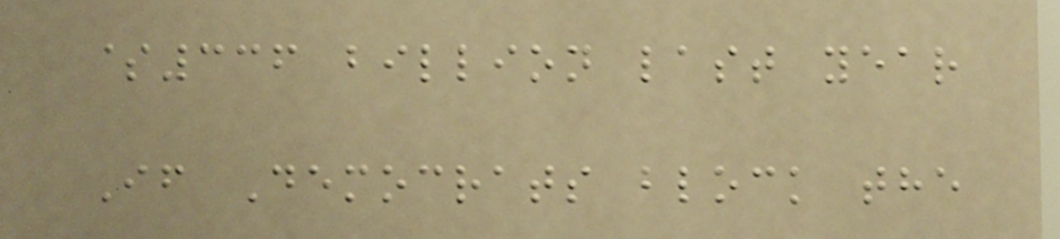$336 billion last year
If Democrats block the
